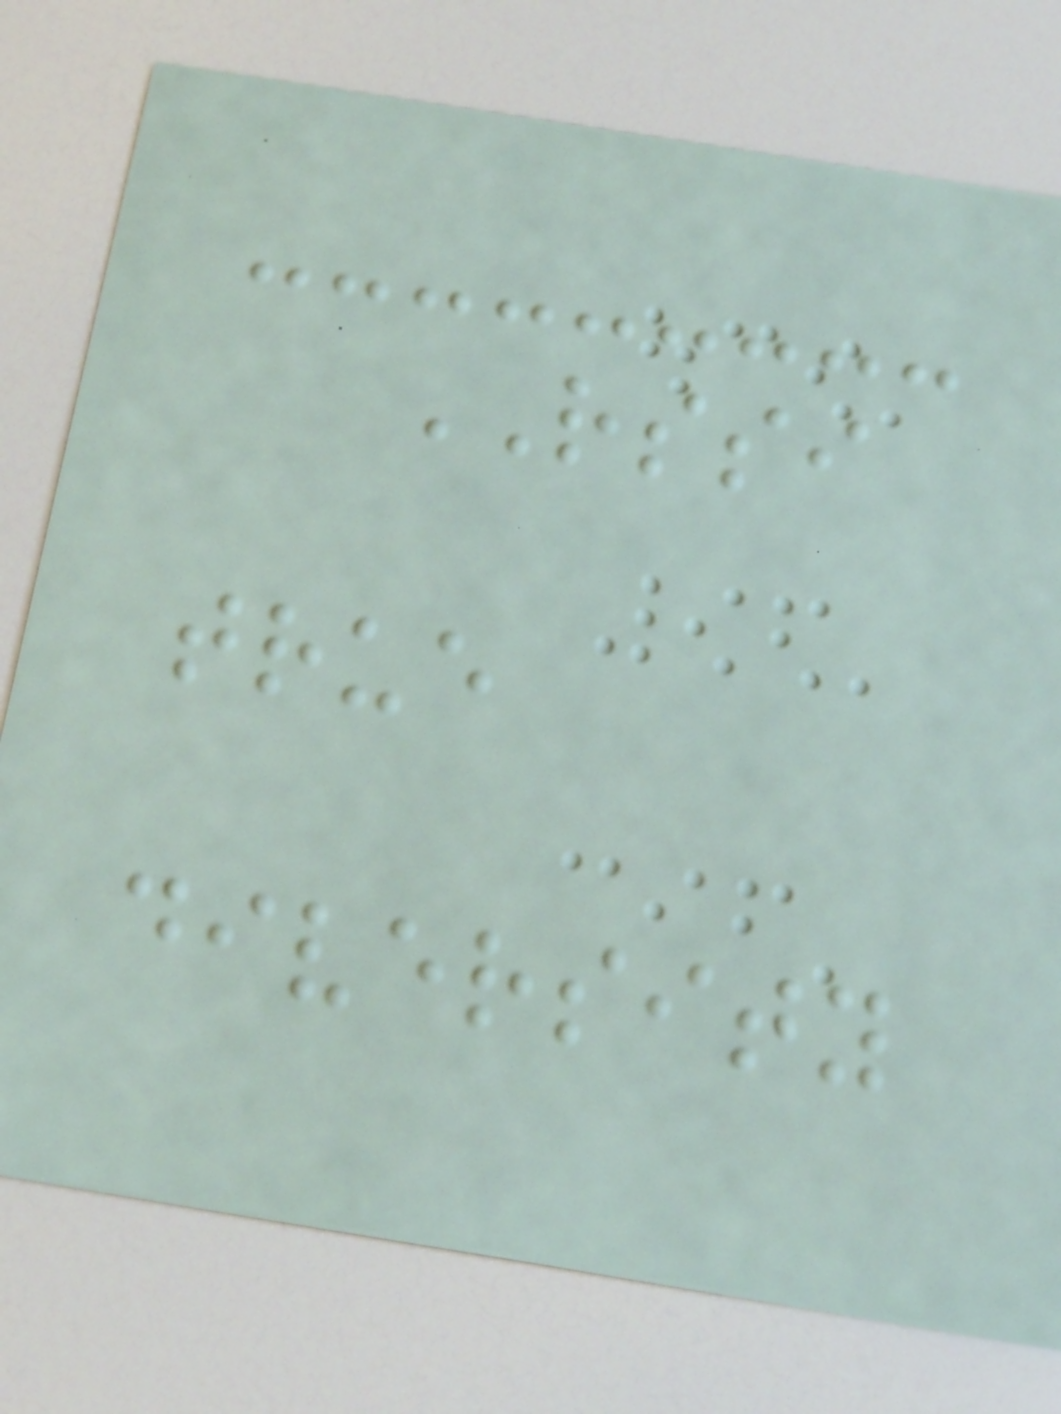RSSI
true
diversity
